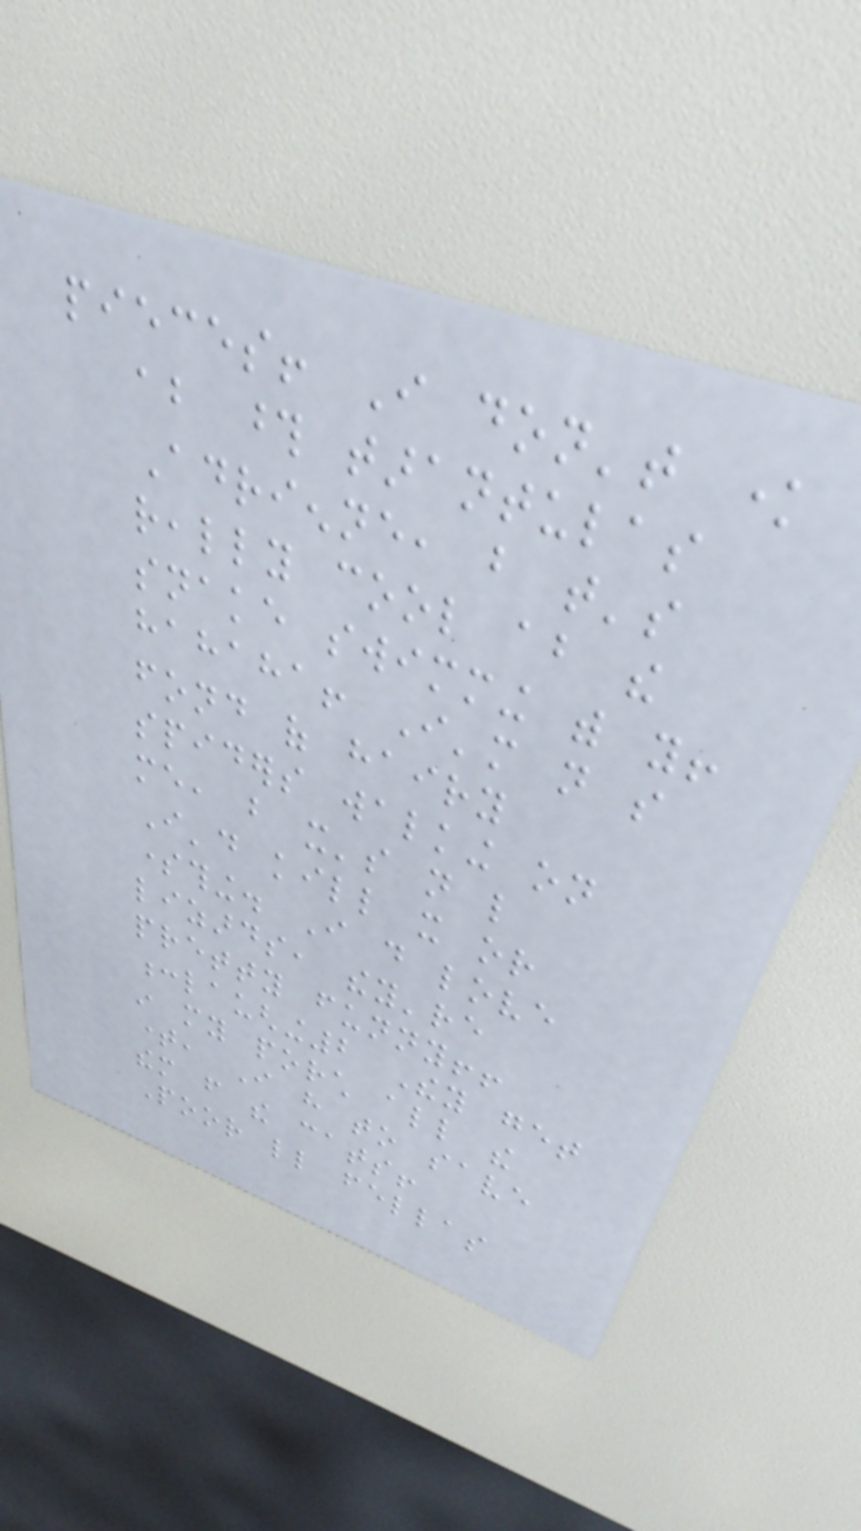pieces! I don't know
about those tarantulas
Adrienne, but that's
really cool about the
snake swimming with you!
hahaha! I'm not so
fond of hairy
spiders walking on
me, but it's not like
I'd kill it or
something. I do love
lizards, they're
pretty funny!!
:laughing2 They get
in my porch all the
time, I have to save
them from the cats!
Poor little fellas
